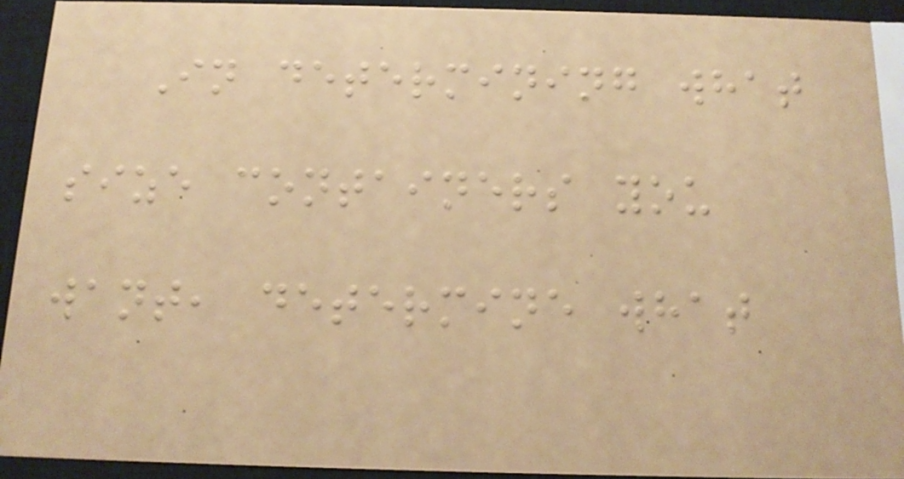In determining what
size containers you
want, determine what
